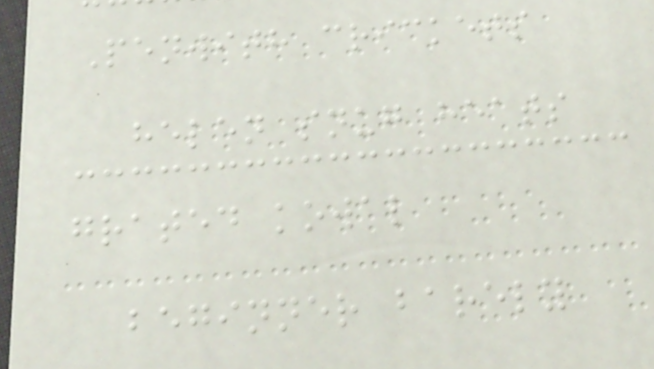Penwith crickets
helen snug heats
grated kowal
beginner barely
